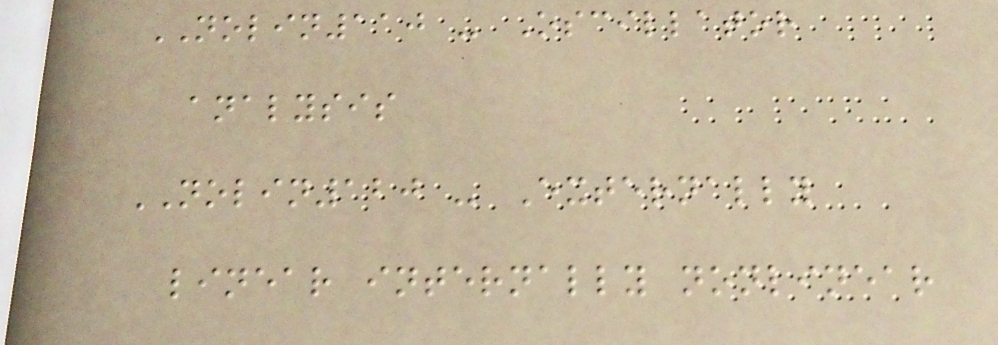NOLIN110 - Oscillator
analysis
NOLIN120 - Externally
linear internally nonlinear
